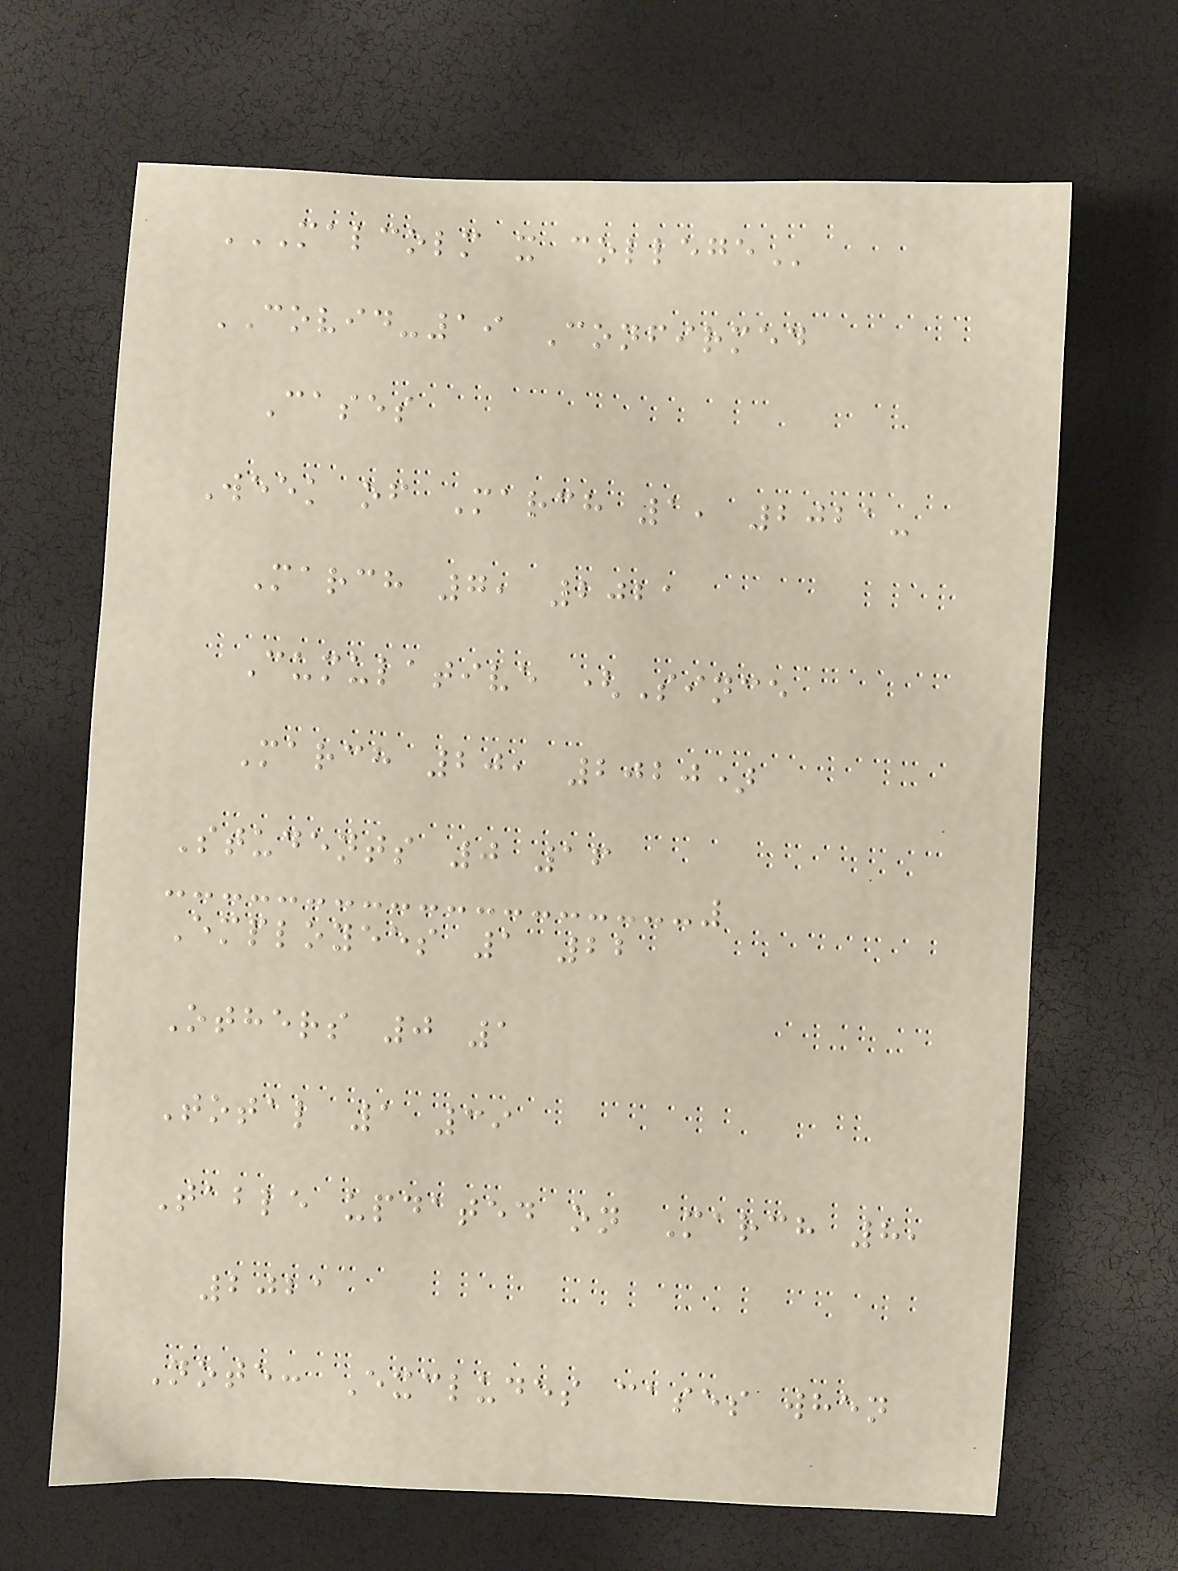MALCOLM X COLLEGE
COVID-19 Confirmed
Cases
Week of March 1, 2021-
March 7, 2021
Cumulative (Since
March 20, 2020)
Students 0 16
Employees 1 22
Others 0 1
Total 1 39
Table updated on March 8,
2021
Note: Excludes cases when
